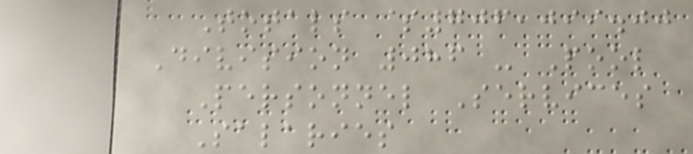Totals $706,099.00
Division 086 - Pool
Personnel Services
Salaries
